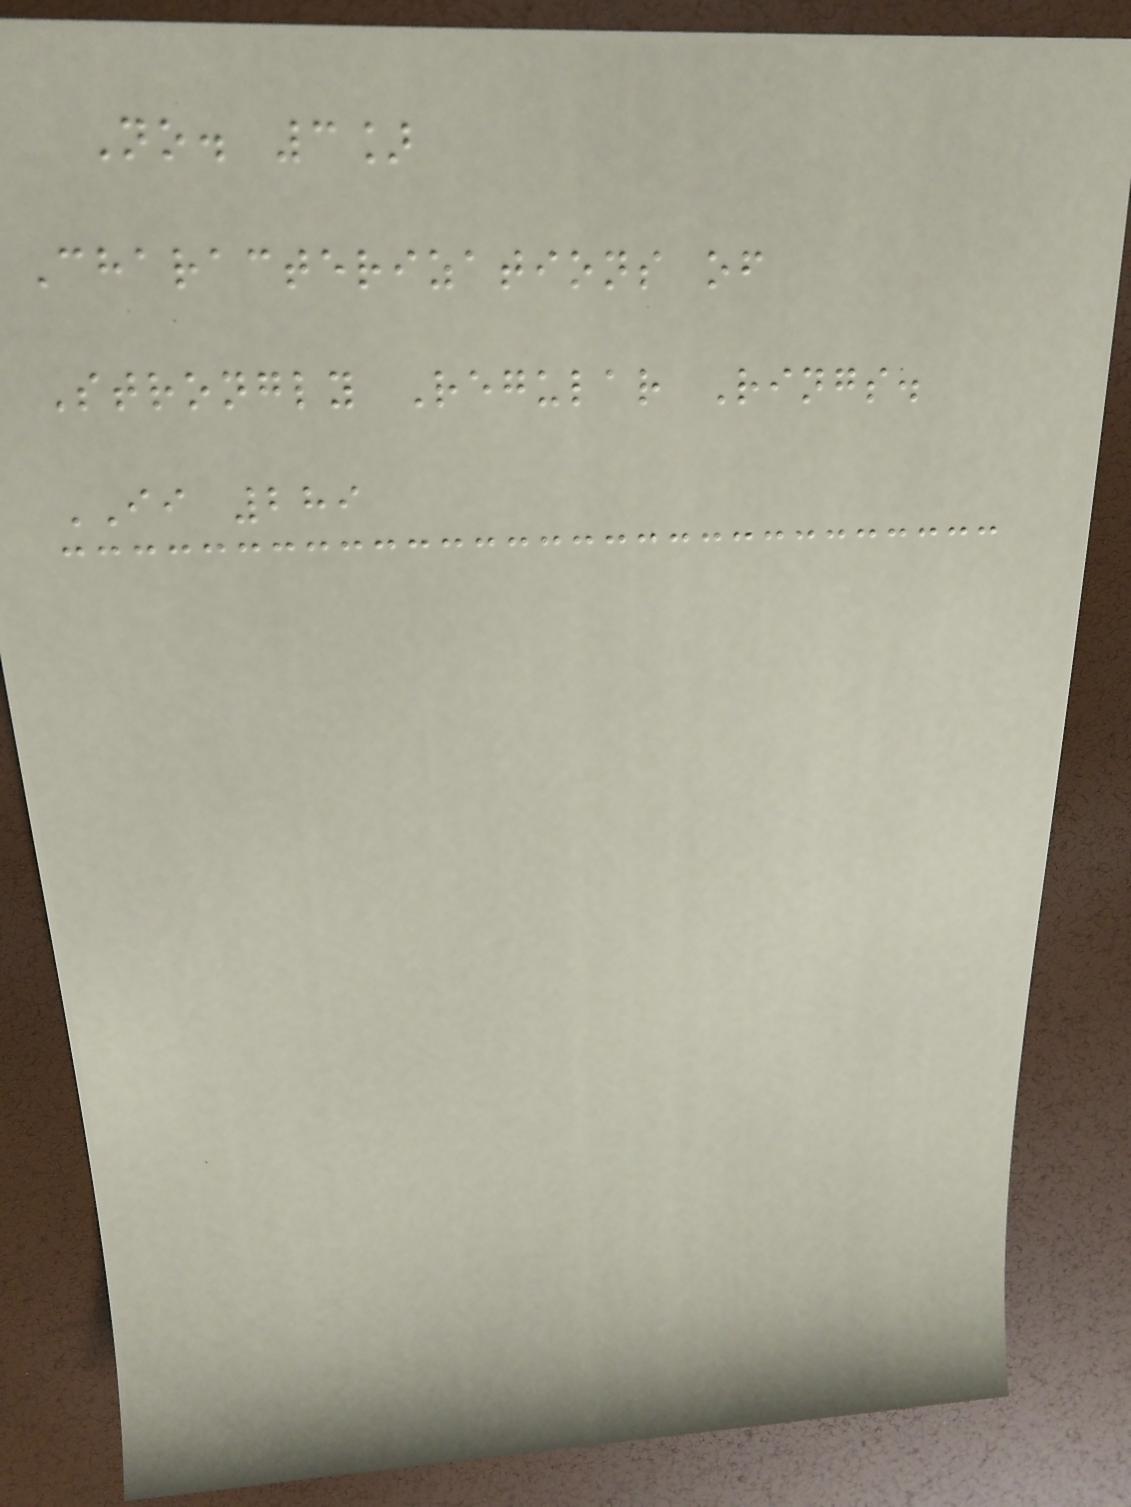No. 3]
Characterizations of
Strongly Regular Rings.
II 289
